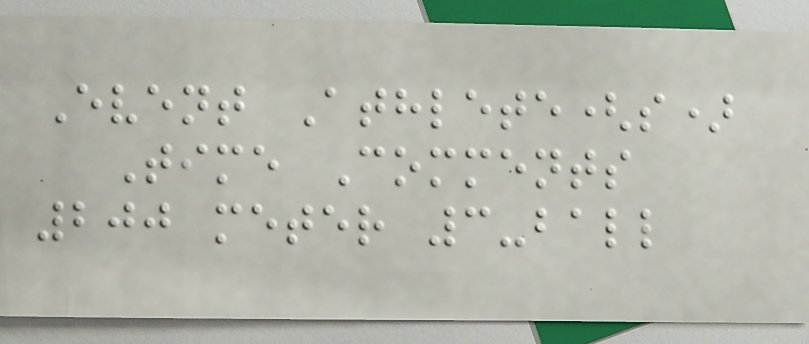Event Athlete(s)
Time Comments
200 meter 3-ball
